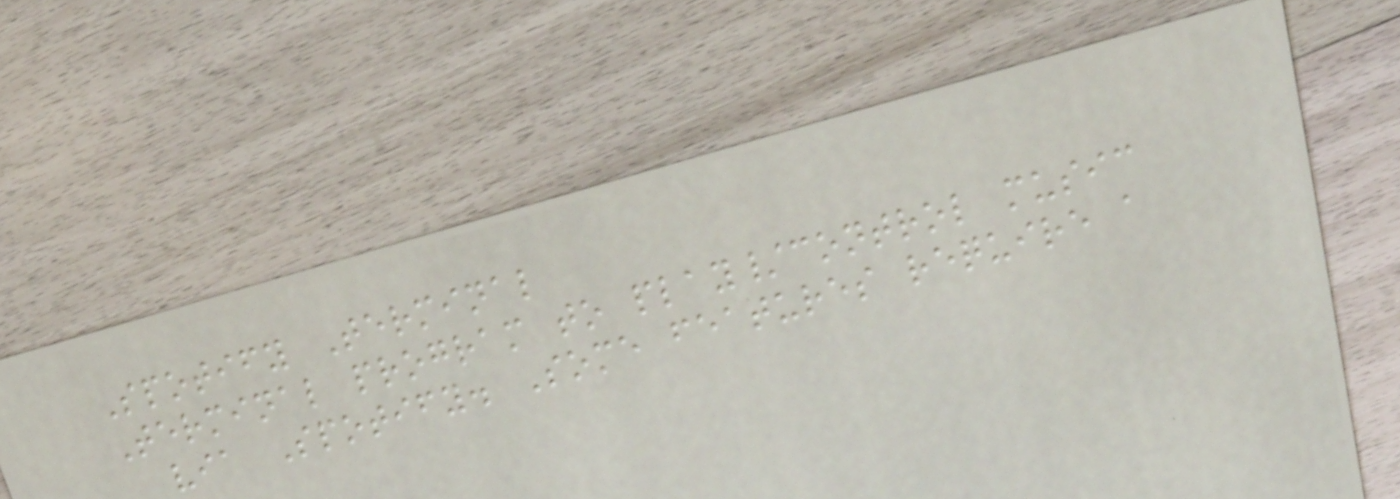Spotify Terminal
Terminal program to play/control music
via Spotify. Some features require a
